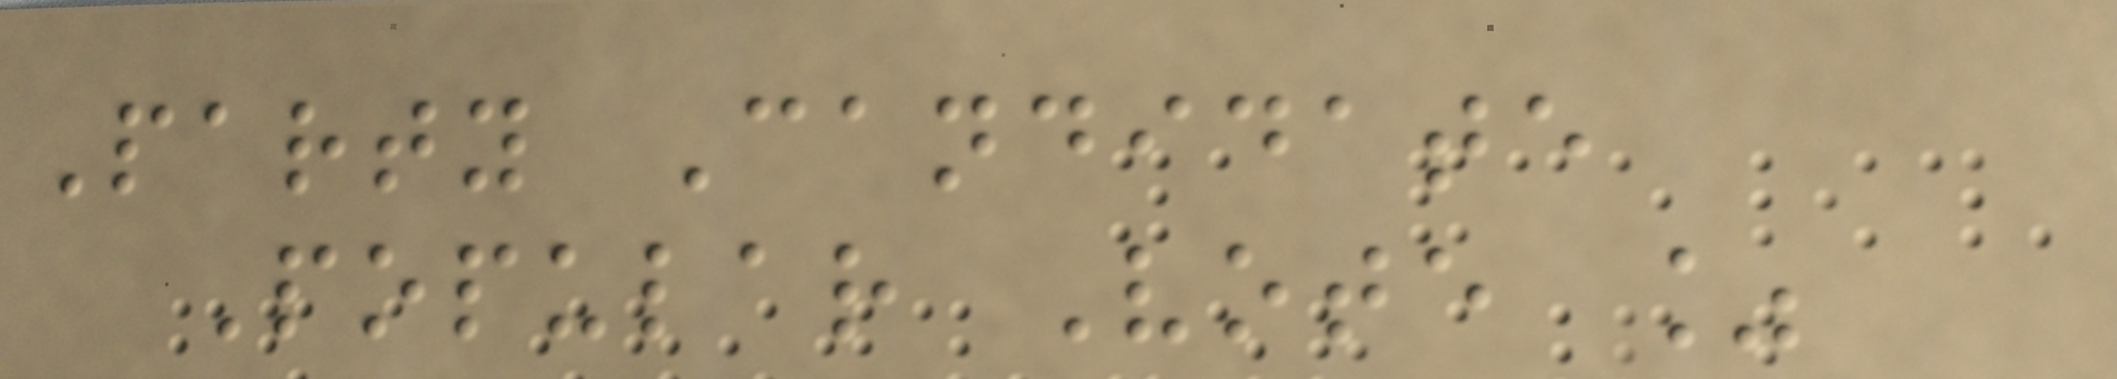Party Candidate
Popular Vote %
